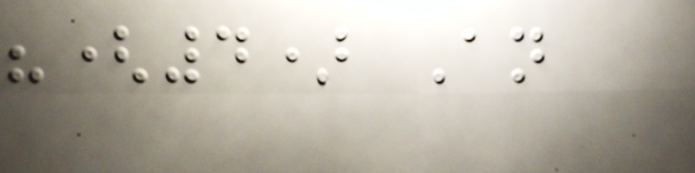"(4) An
